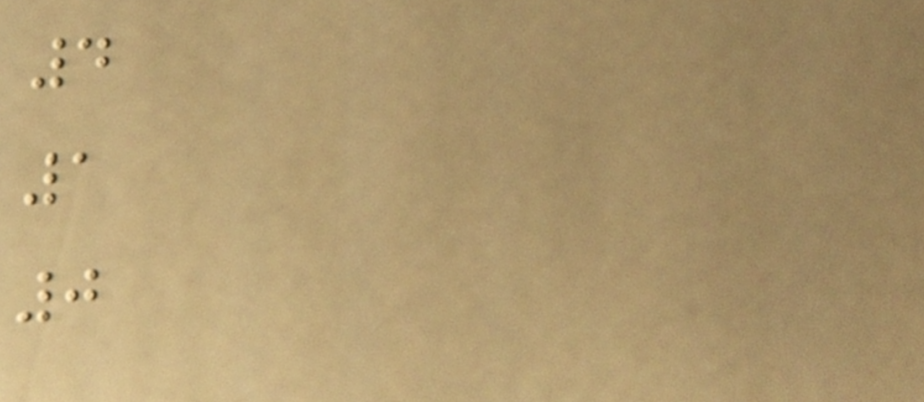4
1
0
